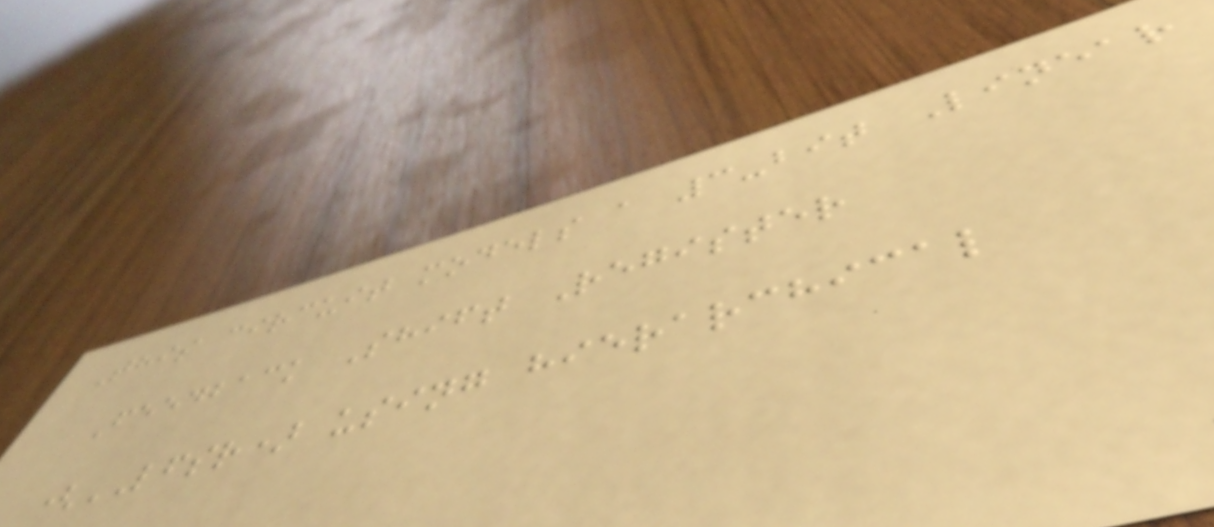This circuit models a 3-bit Linear
Feedback Shift Register
(LFSR) using hierarchical
